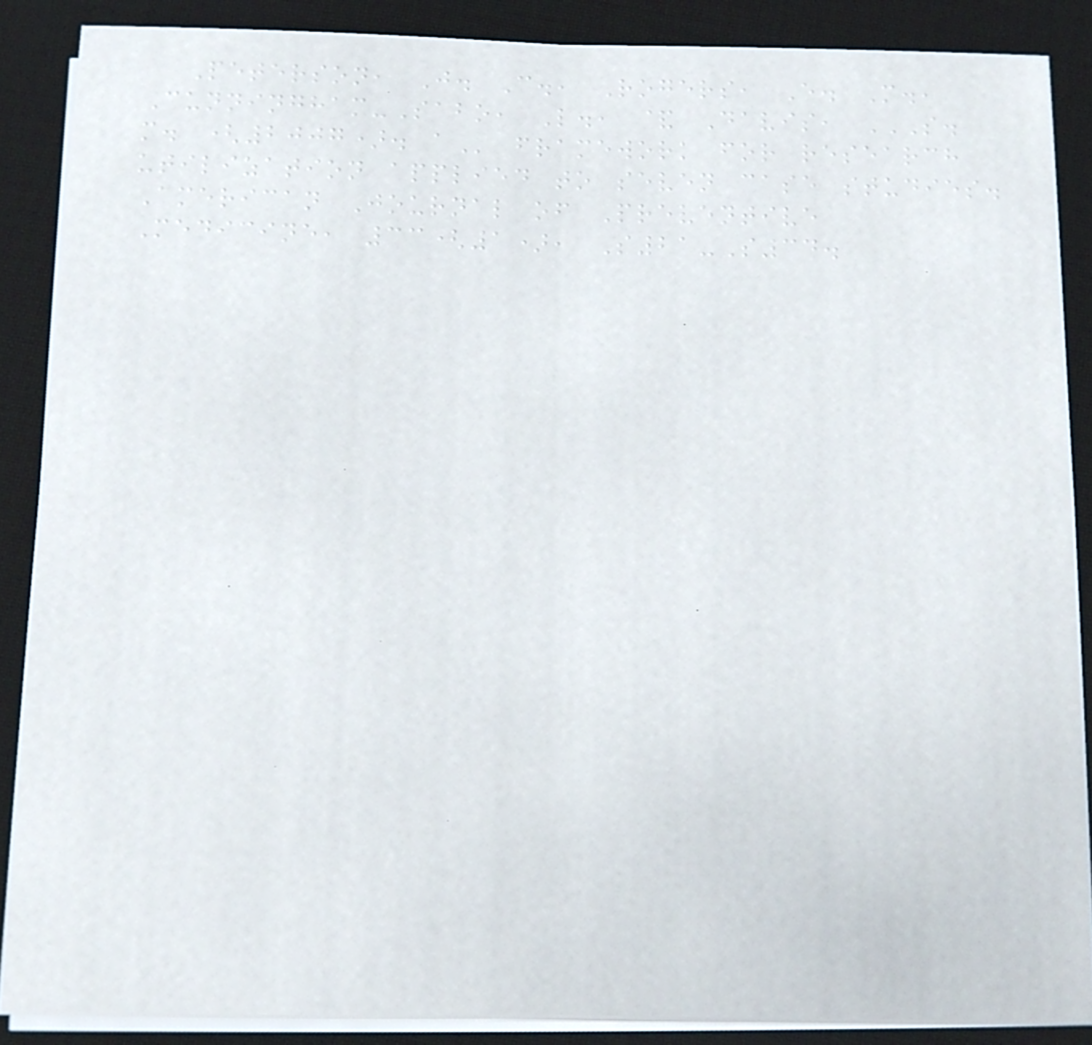Peterson, J. C., Rogers, E. M.,
Cunningham-Sabo, L., & Davis, S.
M. (2007). A framework for research
utilization applied to seven case studies.
American Journal of Preventive
Medicine, 33(1), S21-S34.
